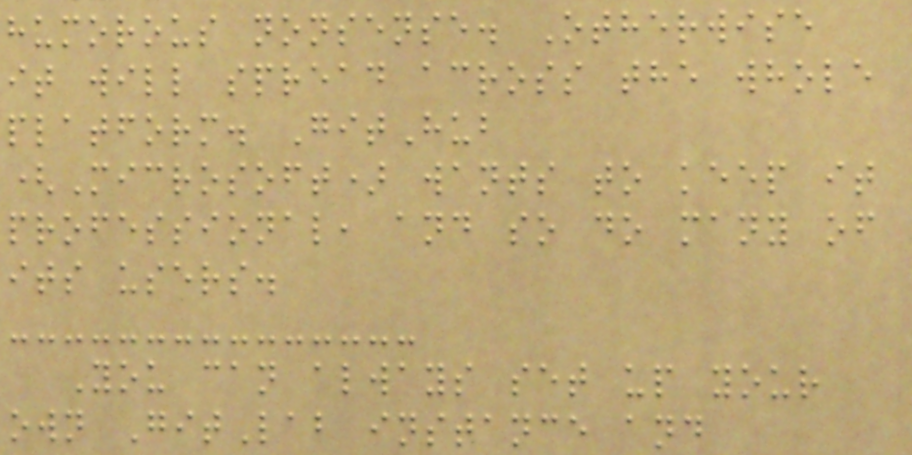humorous nonsense. Otherwise
it will spread across the whole
platform. GitHub
(Microsoft) wants to keep it
professional, and so do many of
its users.
You can always set up your
own GitLab instance and
